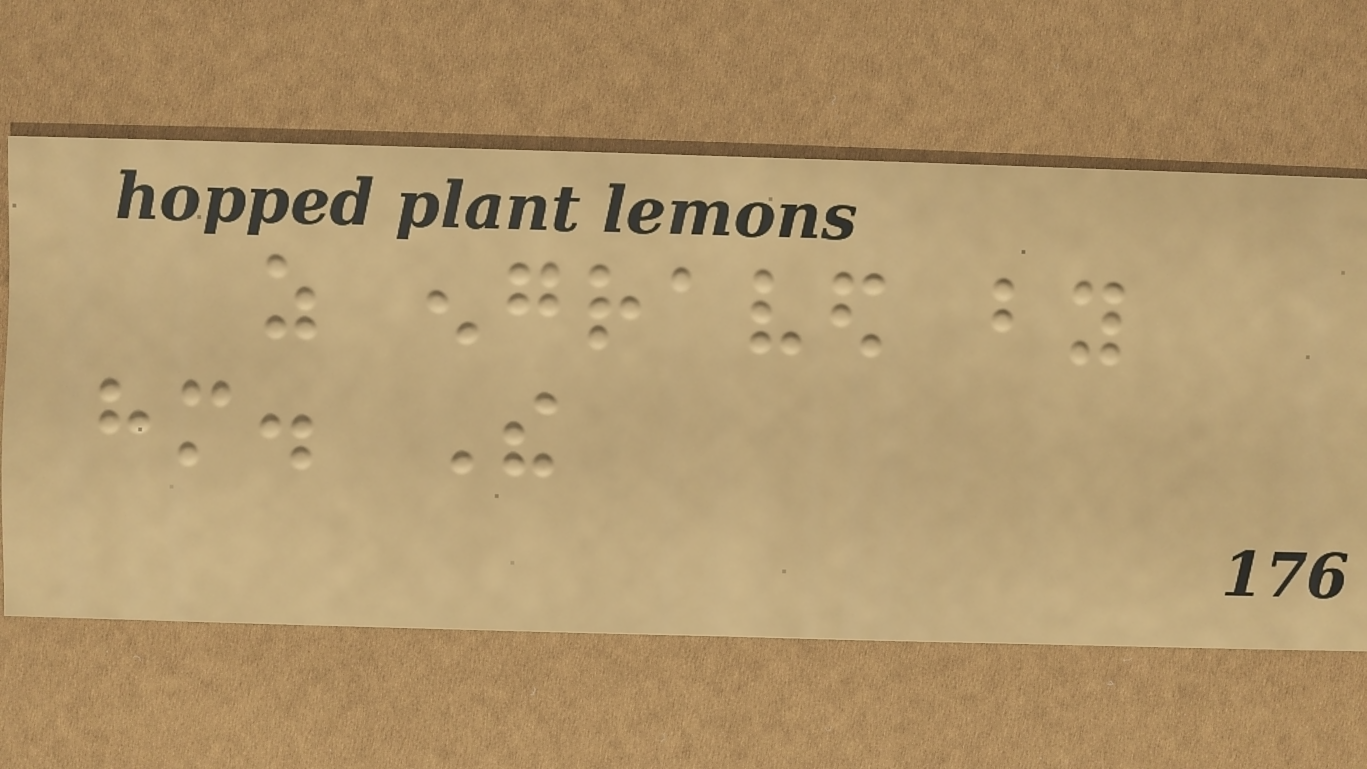as engraved by
him. The
